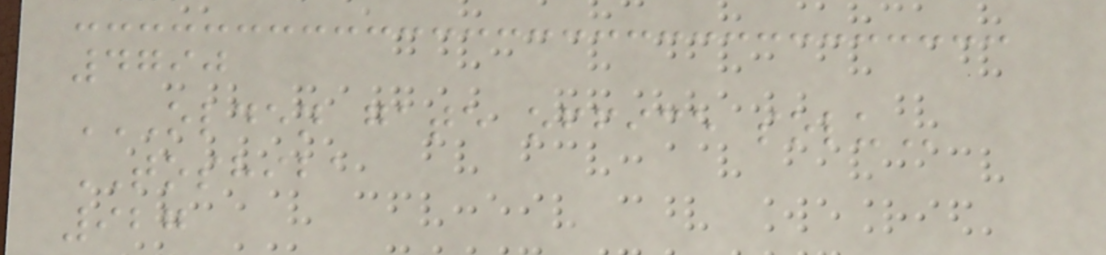4790
OLDEN GATE OFFICE SOLU
TOSHIBA
927
